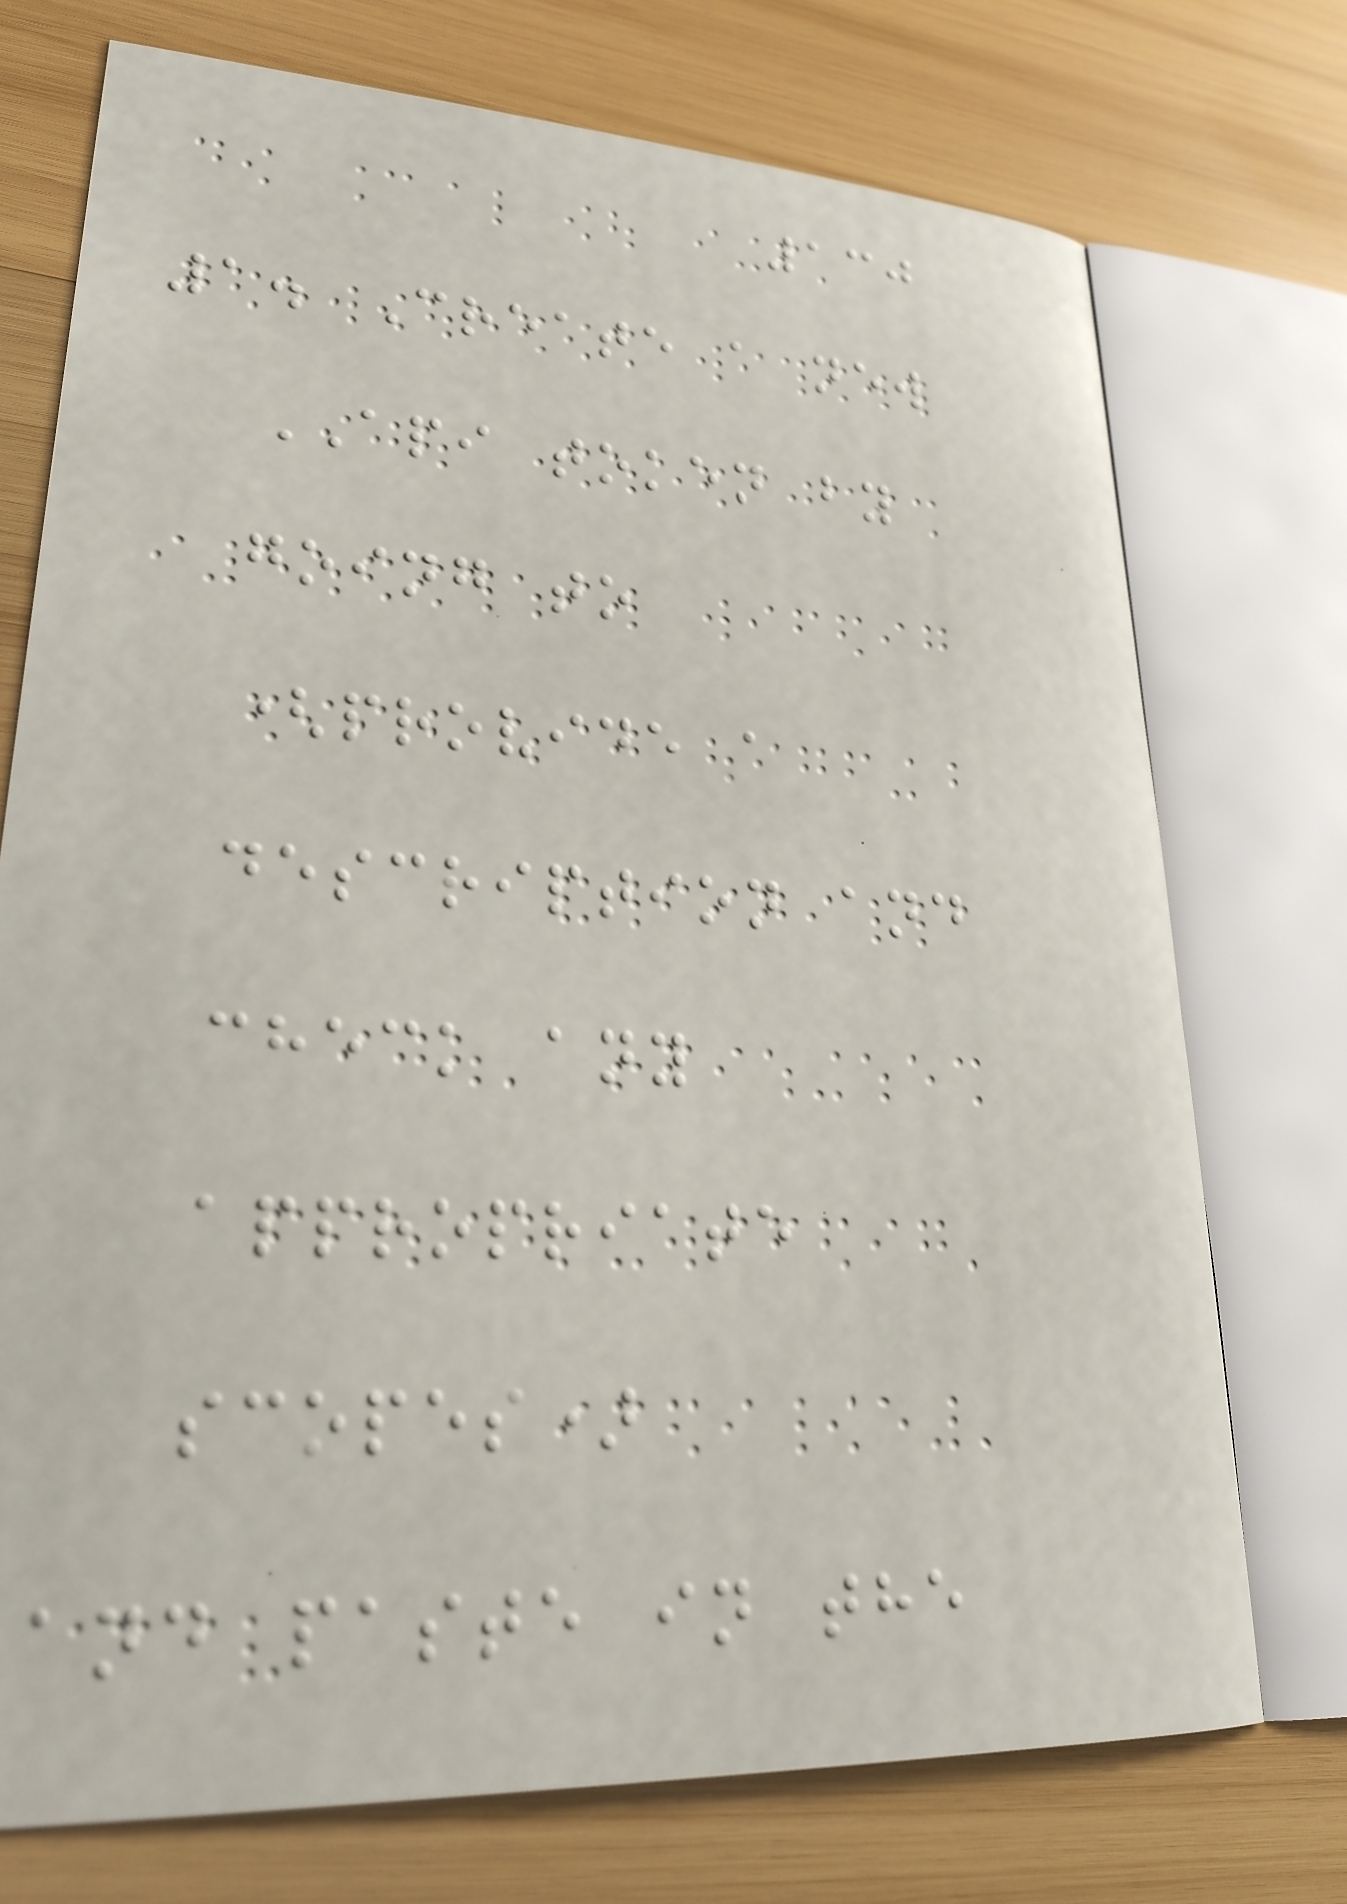130
1. Create a new
API token by
going to
(provide a
description and
check any
appropriate
scopes)
and paste in the
